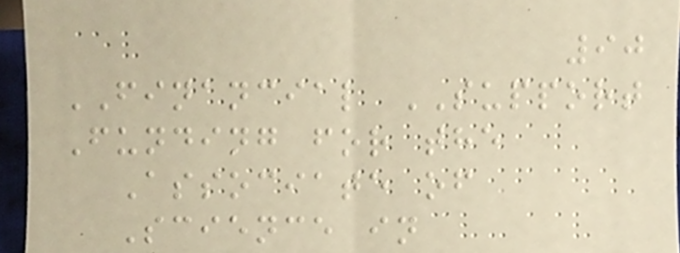90
FINANCIAL SUPPORT
Funding for the
Associate of
Science in
